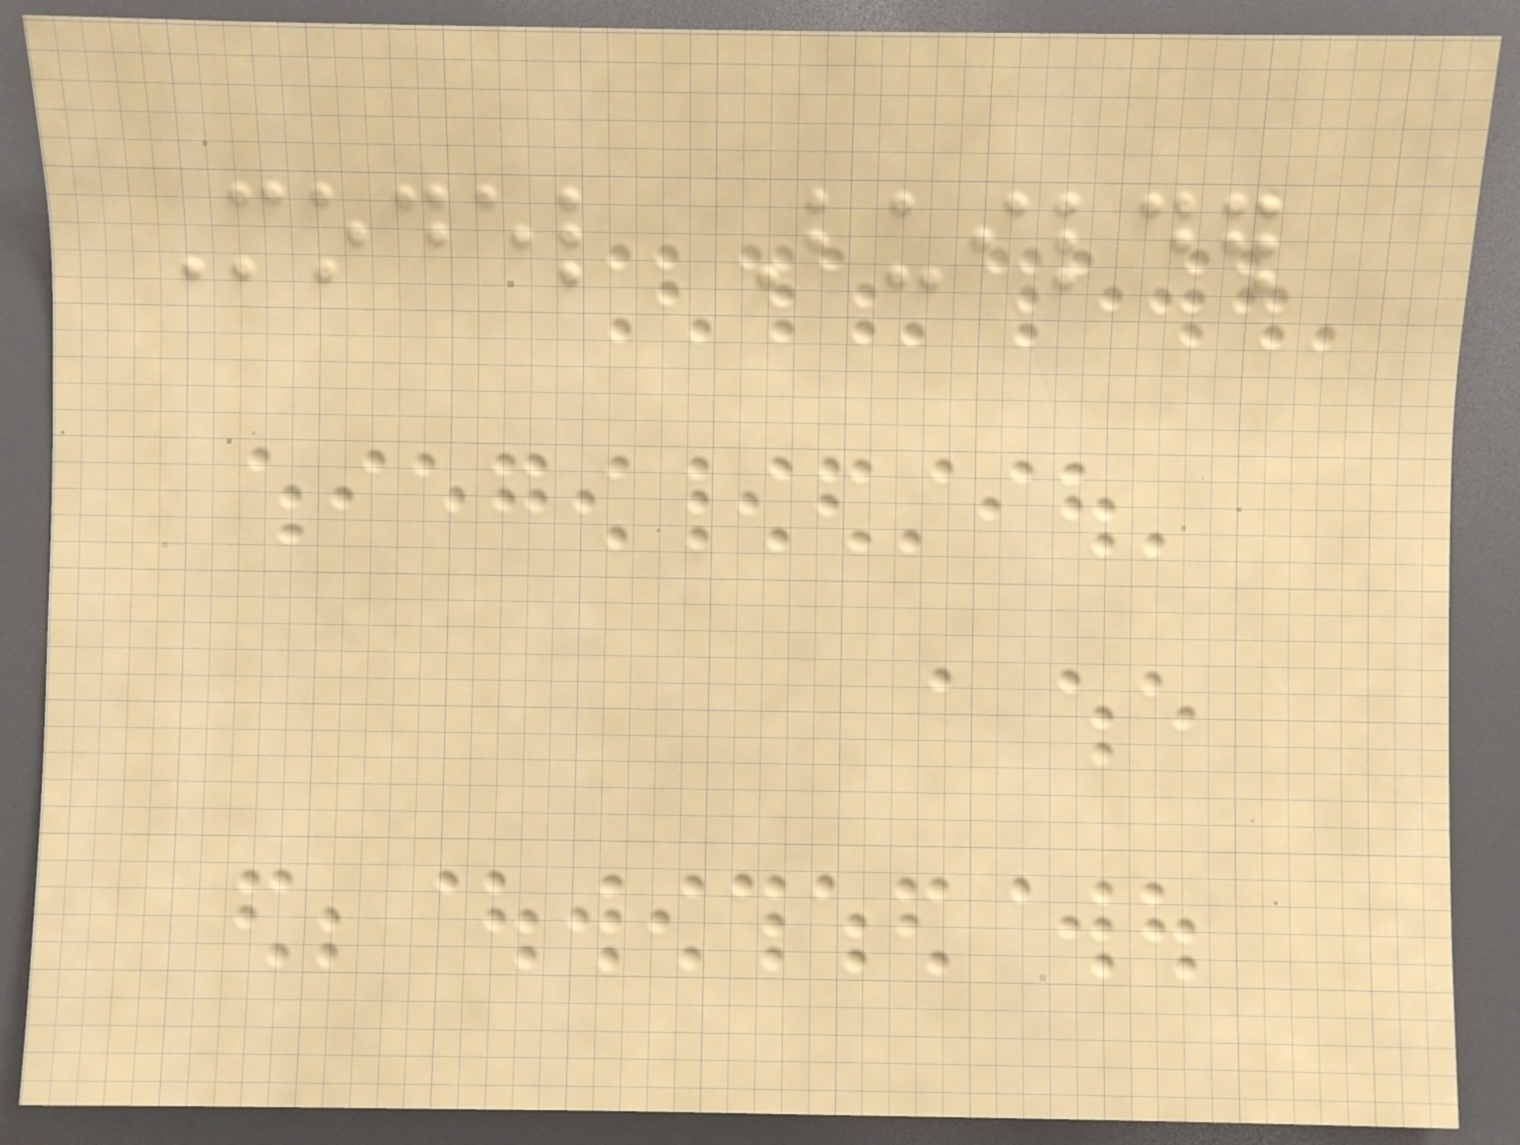Model Builder
